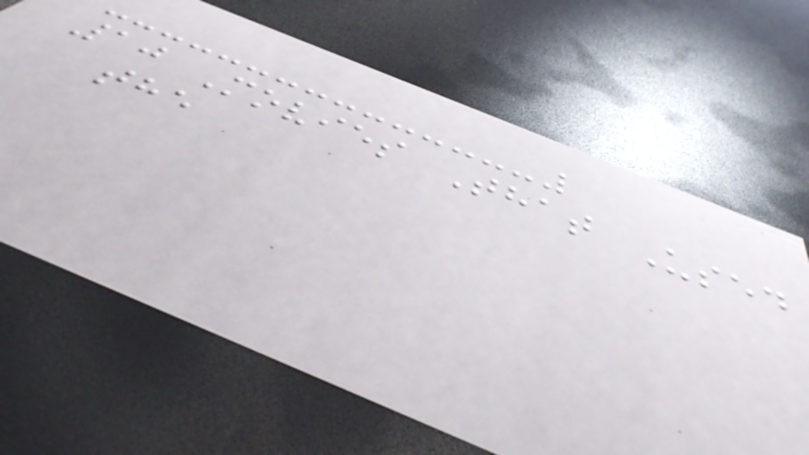10 Movies That Used
the
